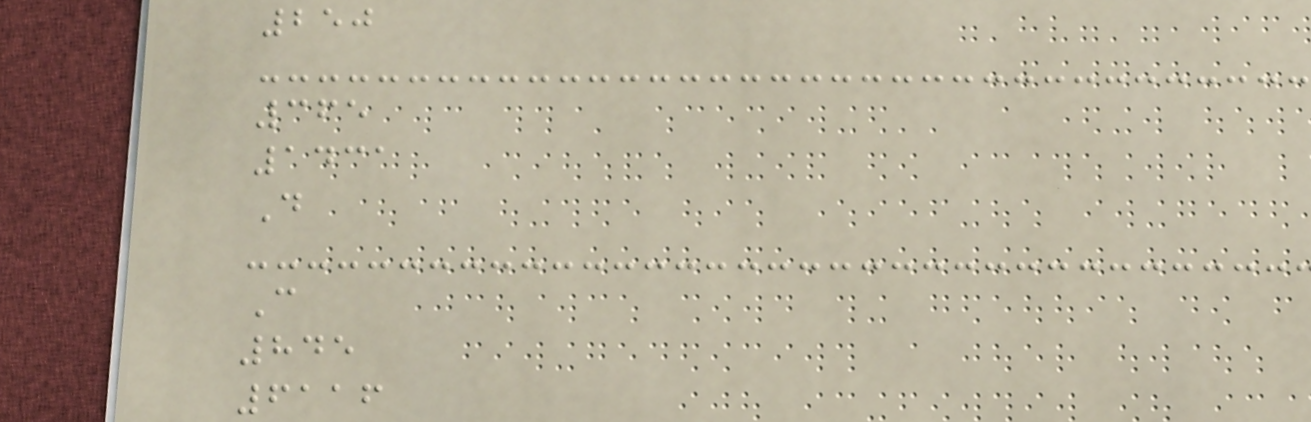250
365
1431
D
C
845
6116
